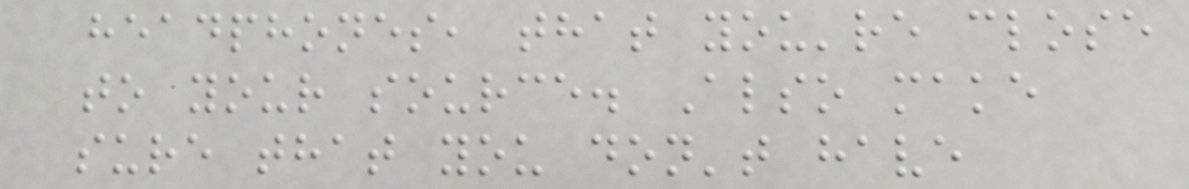headphones, that you're close
to your source. Also make
sure that you don't have
